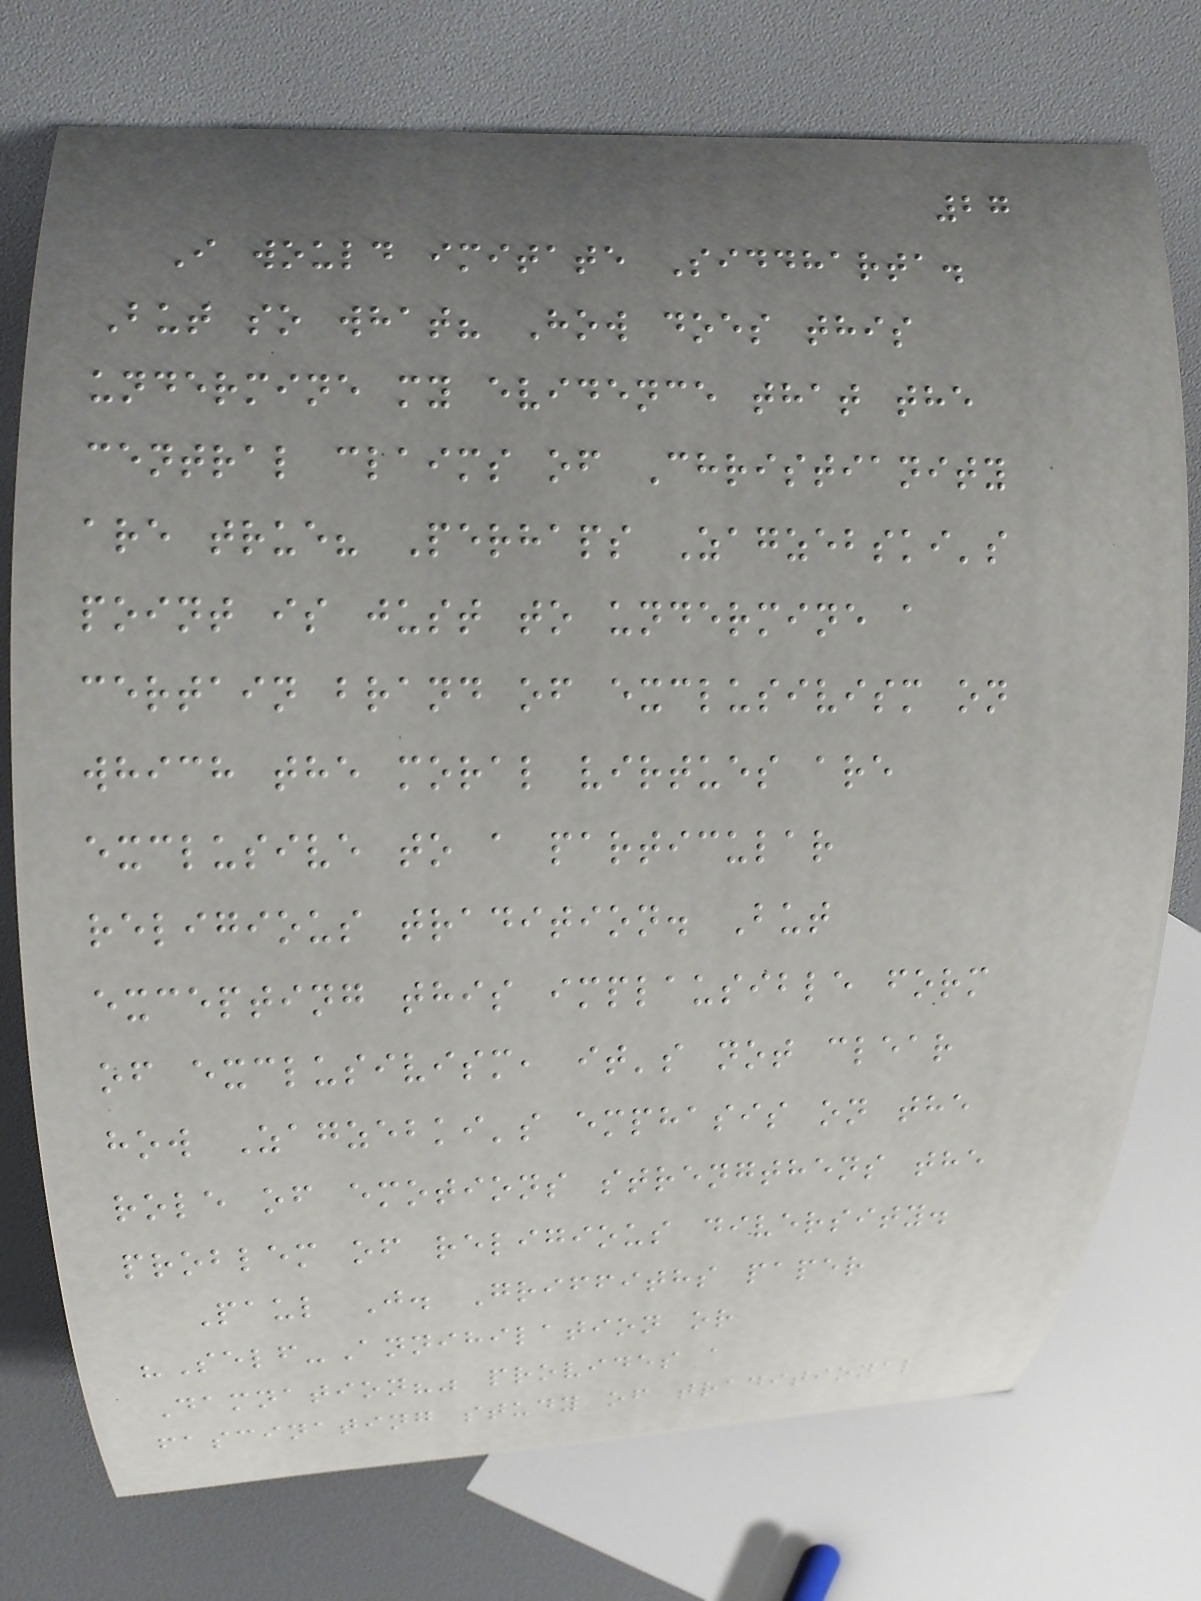27
I would imitate Siddharta.
But so what? How does this
undermine my evidence that the
central claims of Christianity
are true? Perhaps Zagzebski's
point is just to undermine a
certain brand of exclusivism on
which the moral virtues are
exclusive to a particular
religious tradition. But
excepting this implausible form
of exclusivism, it's not clear
how Zagzebki's emphasis on the
role of emotions strengthens the
problem of religious diversity.
Paul J. Griffiths paper
"Self-Annihilation or
Damnation?" provides a
fascinating study of traditional
